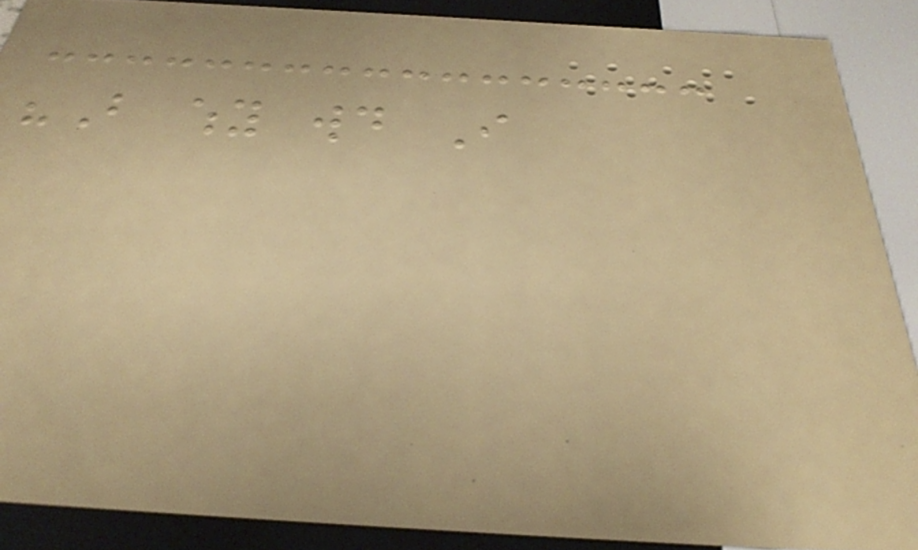"But why would I
